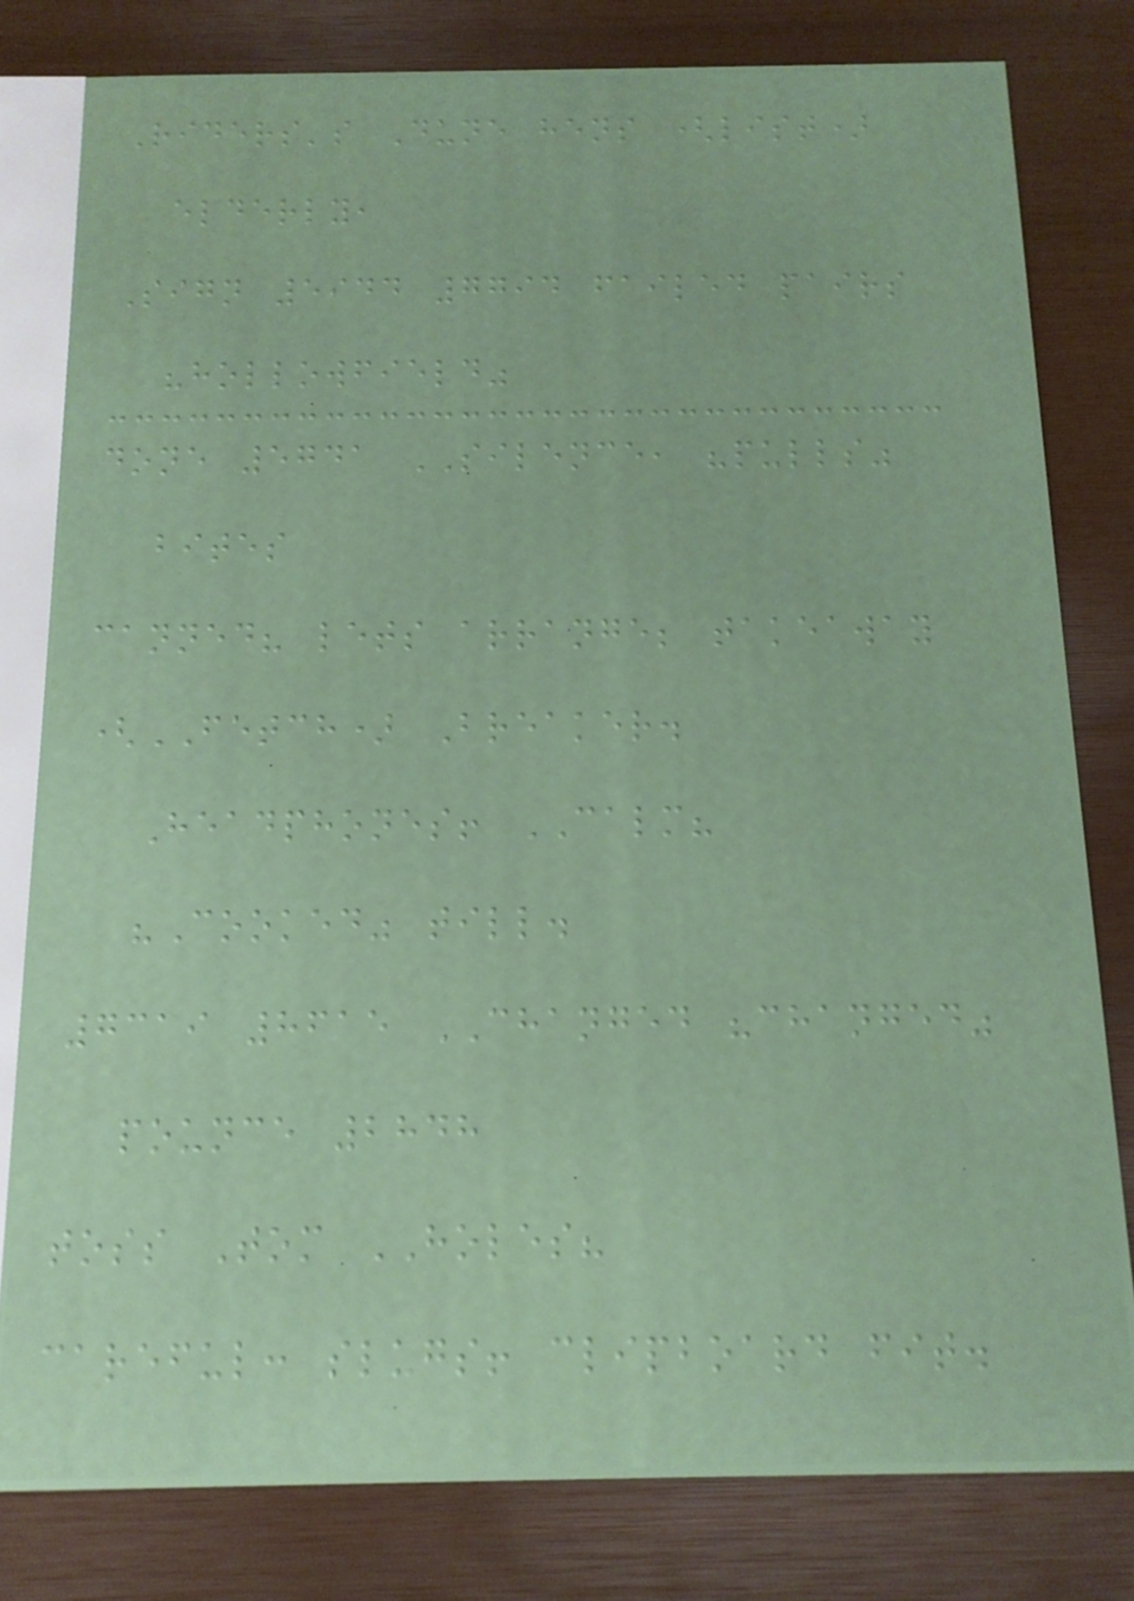Riders's Dune hens (list)
elderly,
Sign 5944 7794 failed pairs
"hollowfield"
done 5741 SILENCE, "pulls"
bites
canned? lets arrange; takeaway
(FETCH) Breaker.
Headphones! CALM?
"Cooked" till.
7319 8615 CHANGED "changed"
pounce 2848
toss Tom HOLES?
careful: slugs! clipboard fit.
